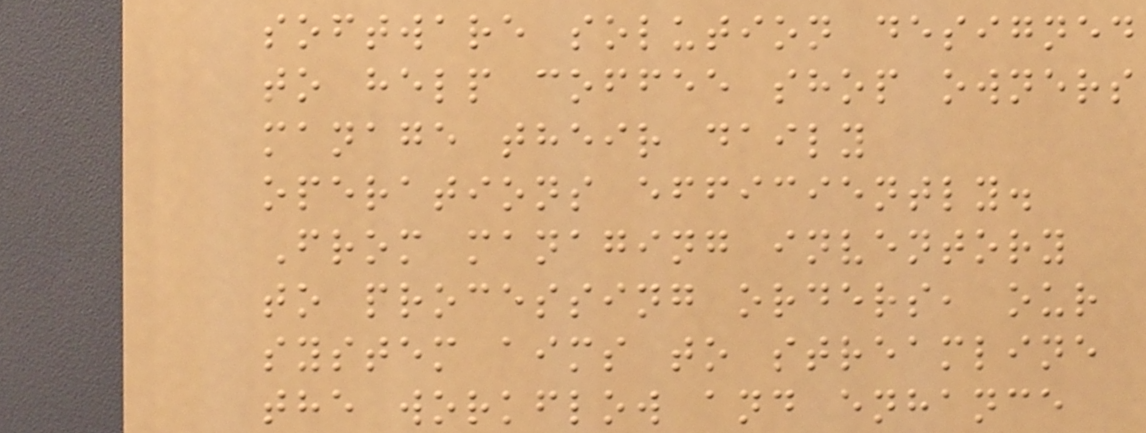software solution designed
to help coffee shop owners
manage their daily
operations efficiently.
From managing inventory
to processing orders, our
system aims to streamline
the workflow and enhance
